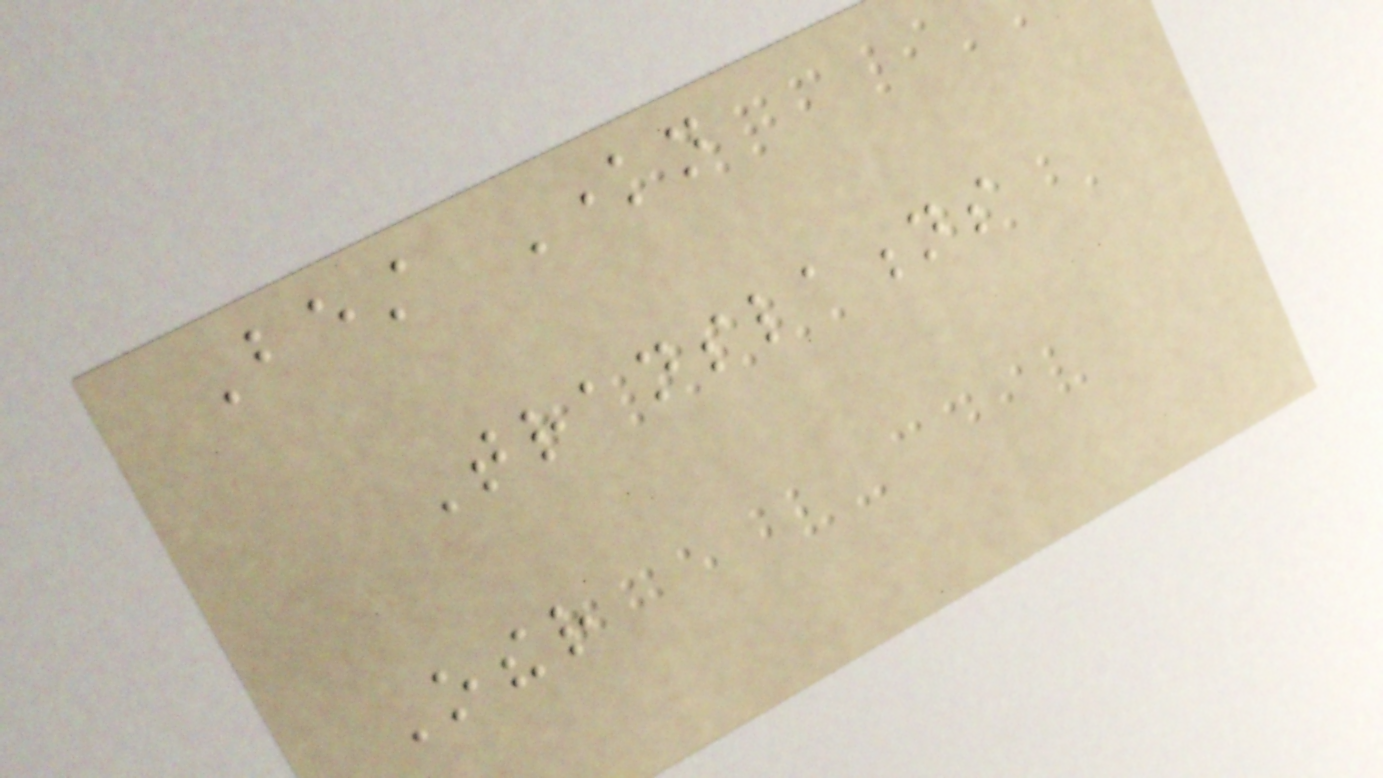Best Known
Translations
Other
